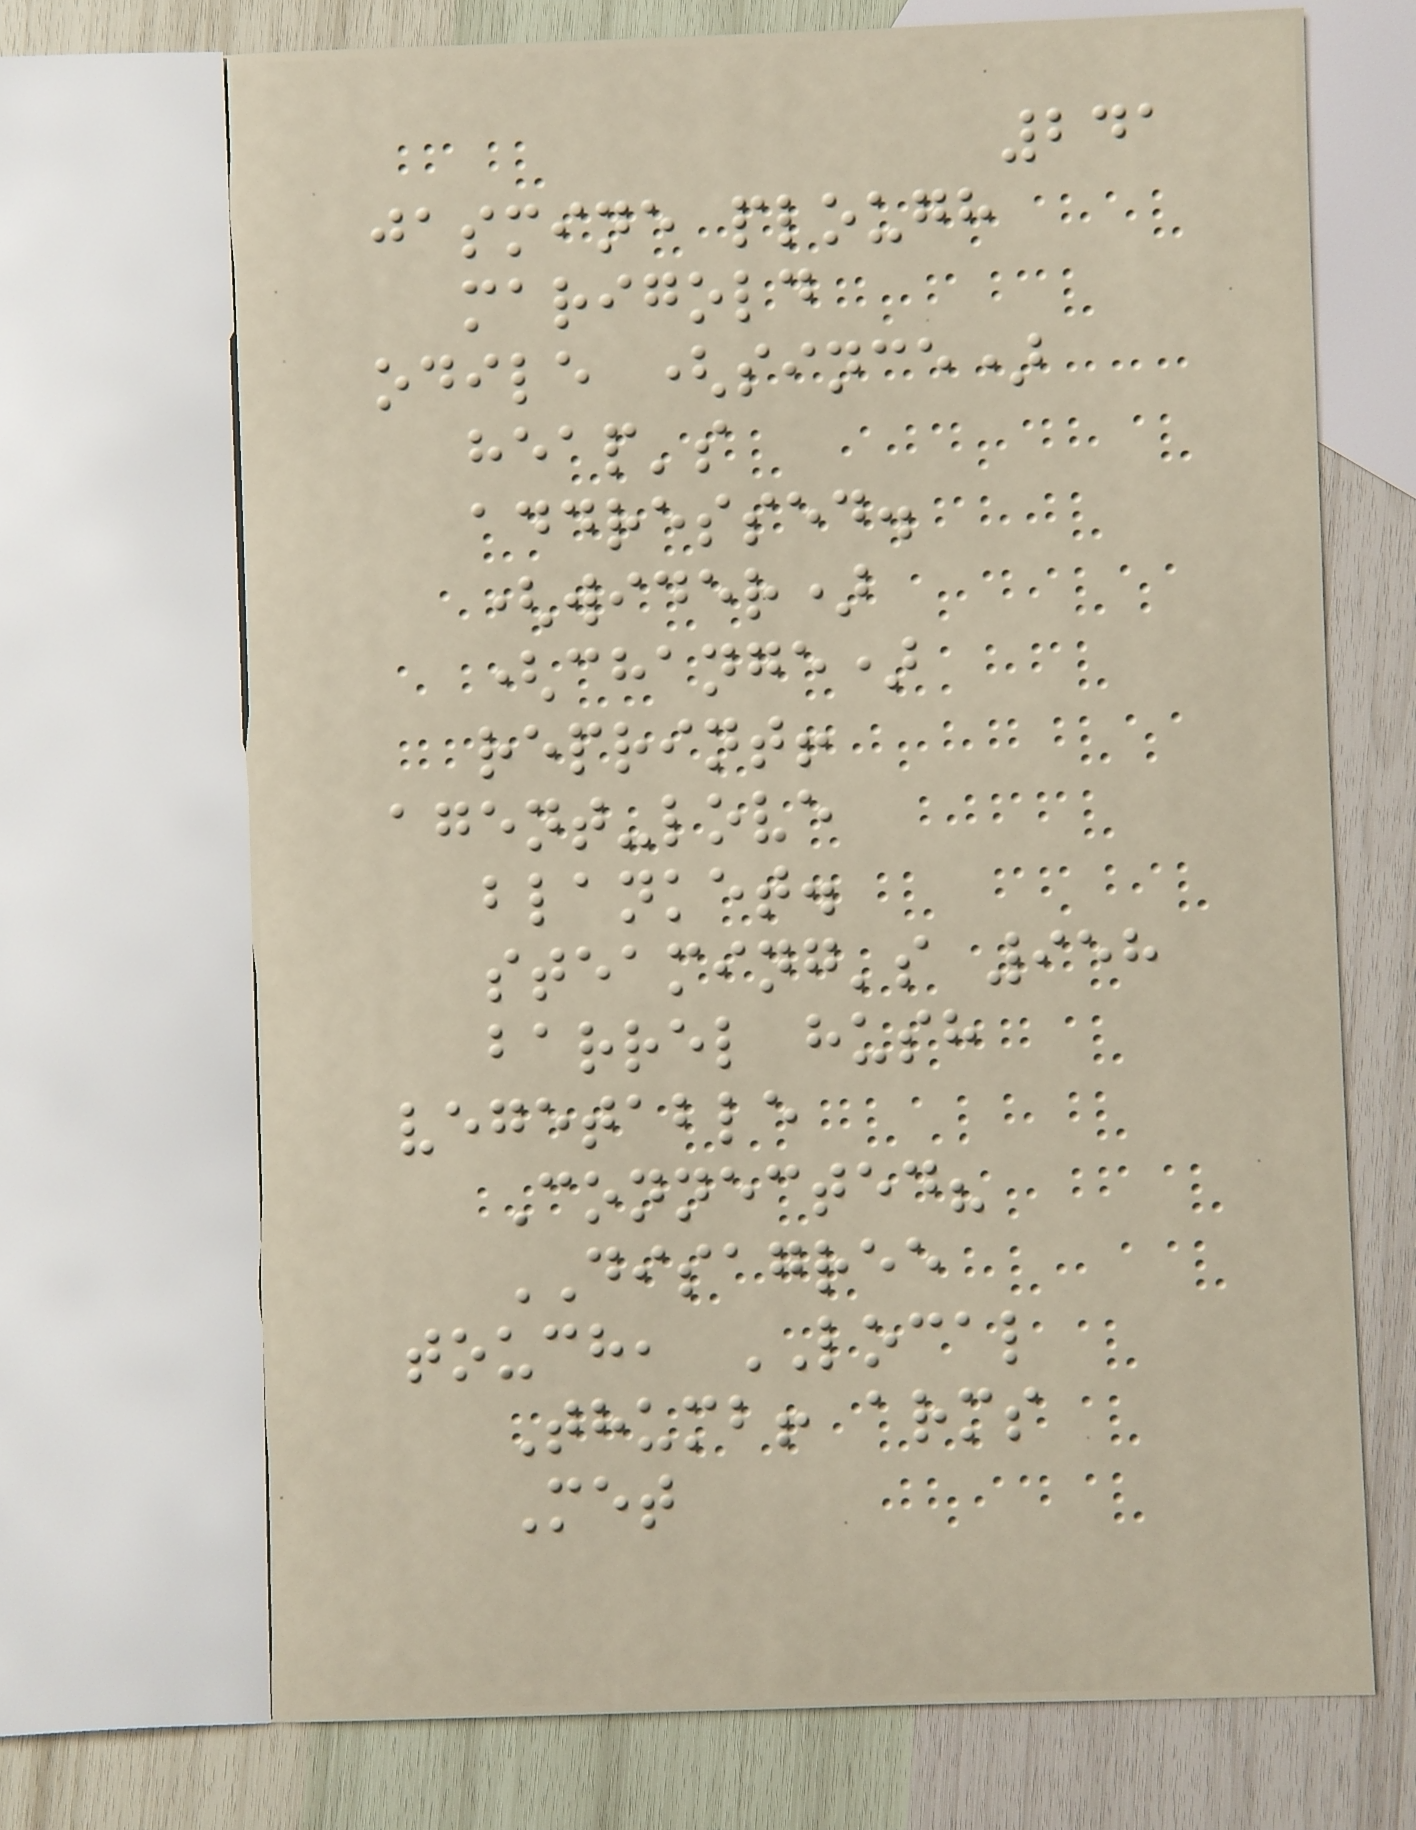241
jasmine plough
marigold
odile (since)
heap's
addressed.
(wider)
(change)
reprint!
agent-love
blanket.
steaming's 958
barrel hush
vegetable
Connected?
DISAGREE
touch, LOCAL
Thumb! arms
Met
